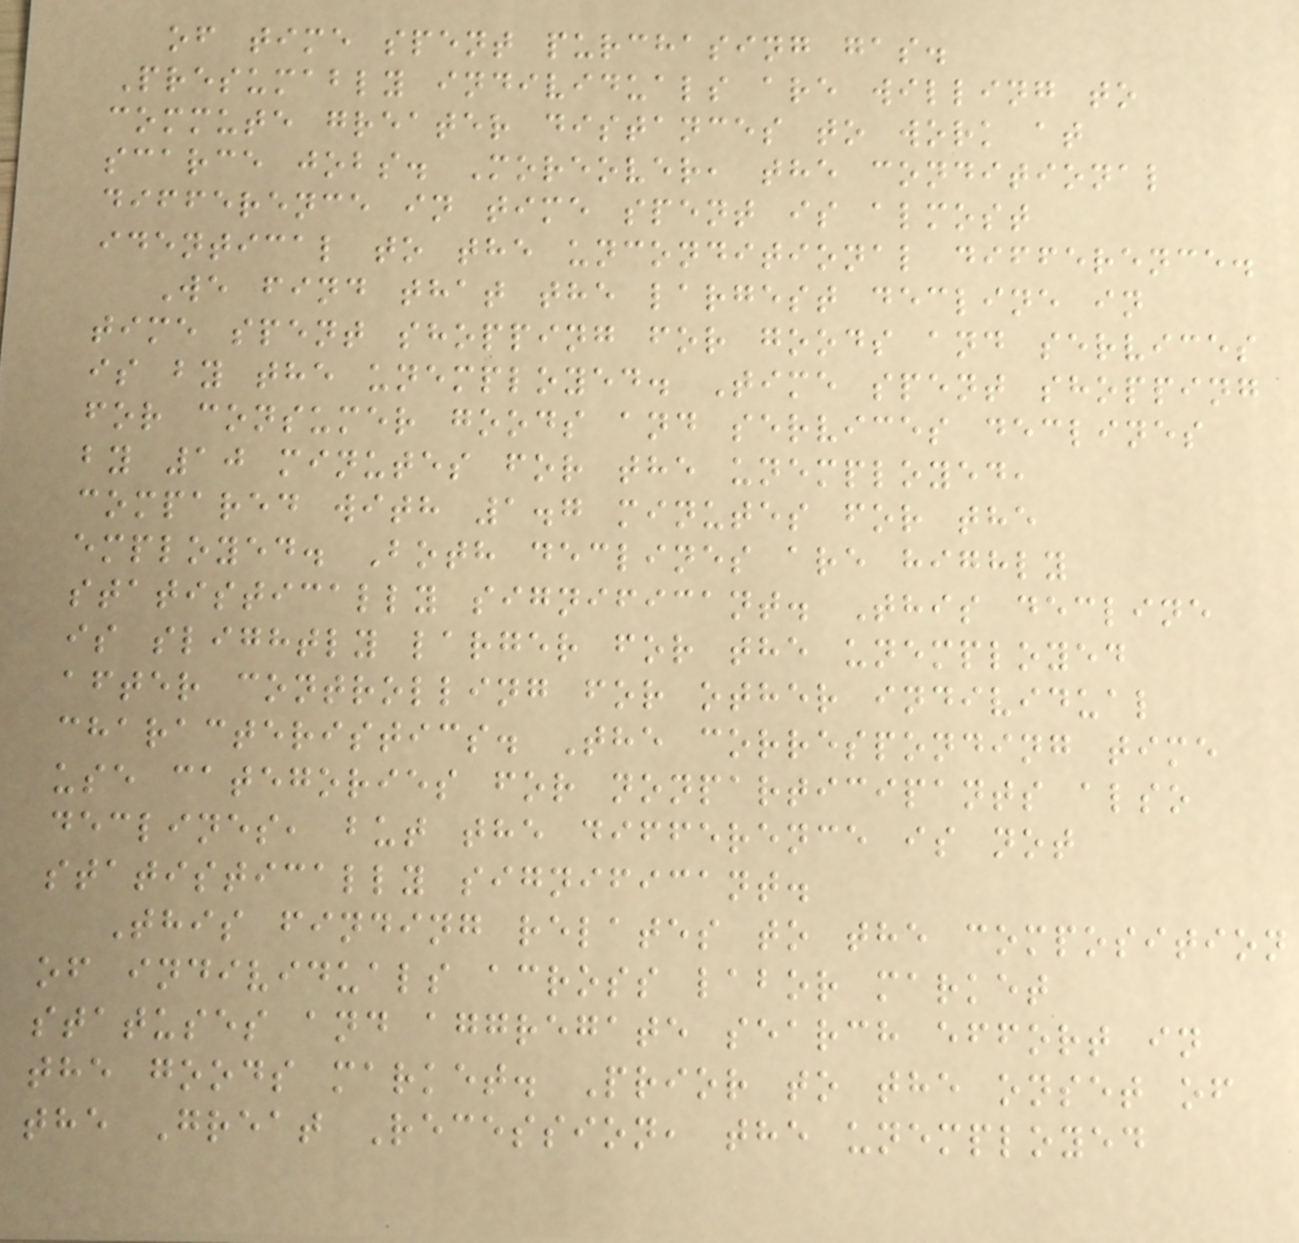of time spent purchasing gas.
Presumably individuals are willing to
commute greater distances to work at
scarce jobs. Moreover, the conditional
difference in time spent is almost
identical to the unconditional difference.
We find that the largest decline in
time spent shopping for goods and services
is by the unemployed. Time spent shopping
for consumer goods and services declines
by 10 minutes for the unemployed,
compared with 1.7 minutes for the
employed. Both declines are highly
statistically significant. This decline
is slightly larger for the unemployed
after controlling for other individual
characteristics. The corresponding time
use categories for nonparticipants also
declines, but the difference is not
statistically significant.
This finding relates to the composition
of individuals across labor market
statuses and aggregate search effort in
the goods market. Prior to the onset of
the Great Recession, the unemployed
